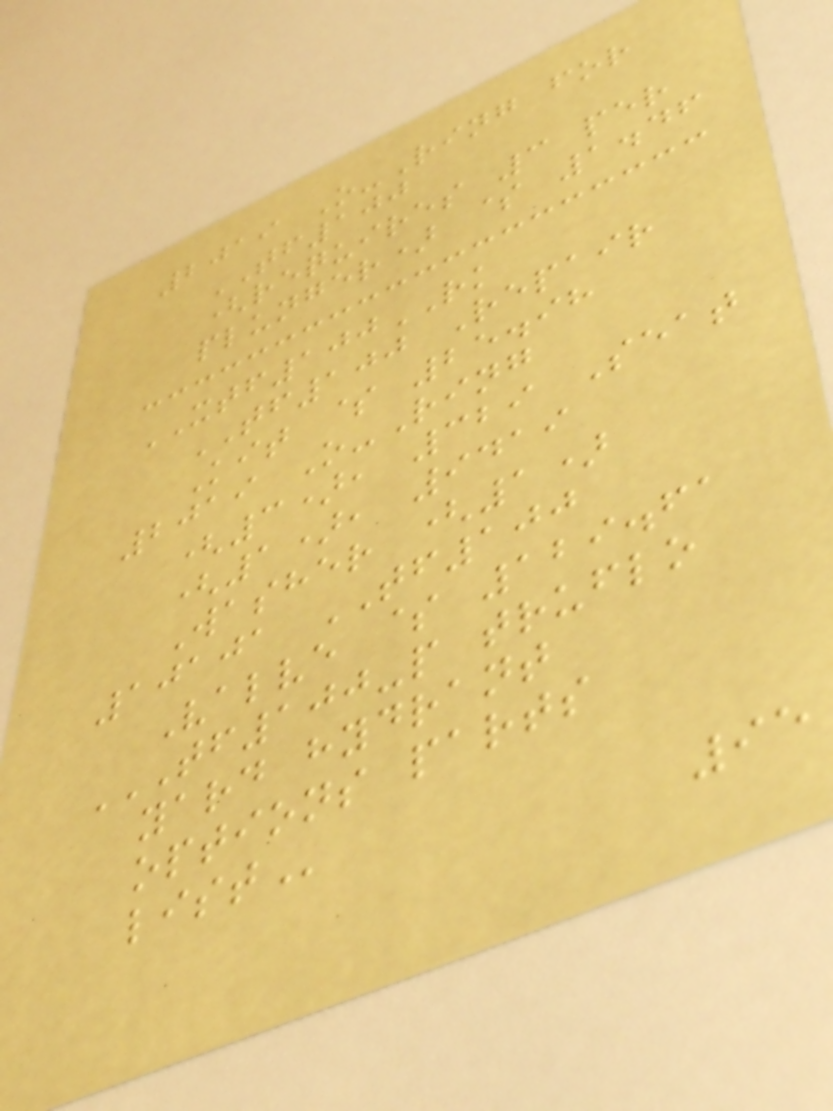2019 O-Ring for
TF100
(requires 3 per
plunger) $ 1.46
XTF100RK
TF100 Repair
Kit $ 25.98
2019 O-Ring
(3), 329 Seat
(1), 9419
Washer (1)
10101 TF100
Valve $ 129.61
TF100-P TRUFLO
YARD HYDRANT
OPTIONS PARTS
LIST
95
